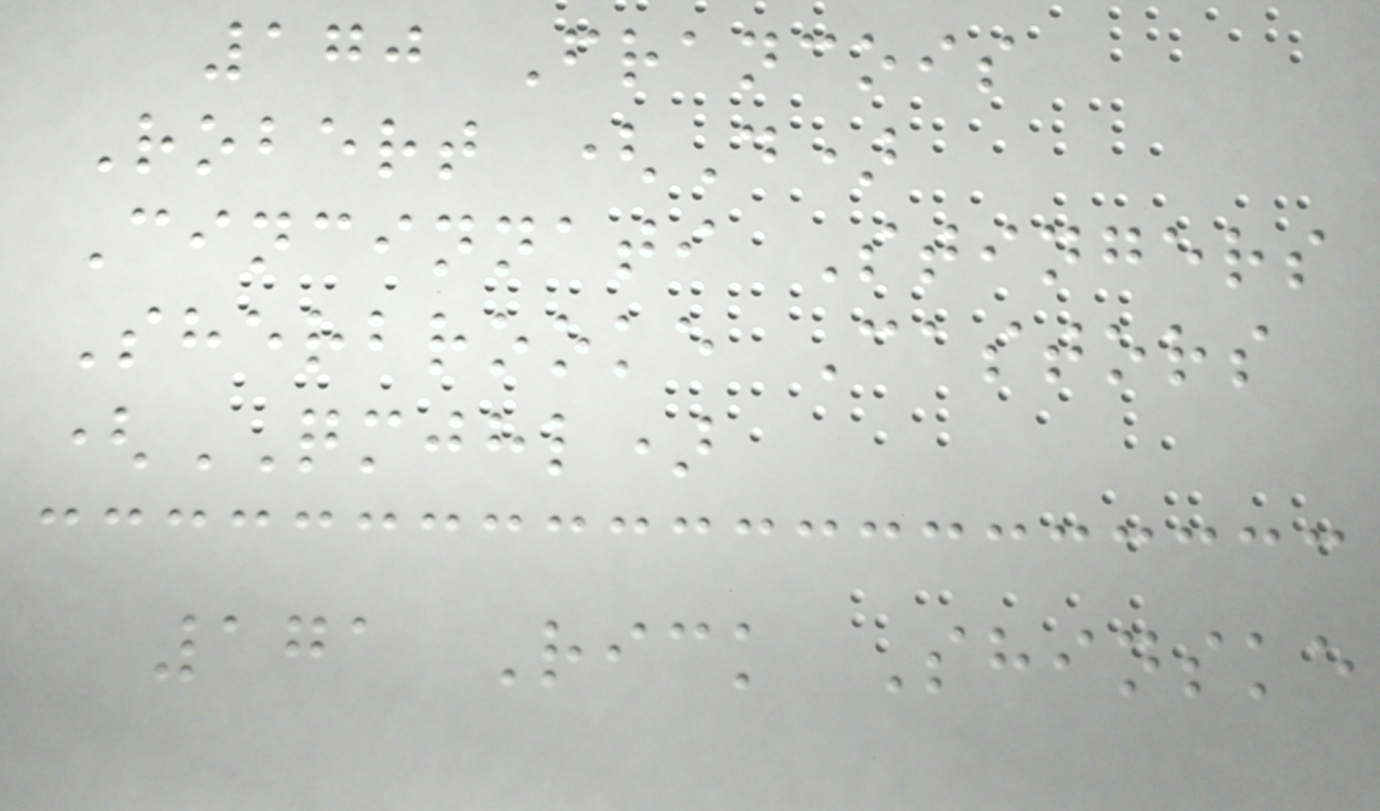170 Francois
Robert (D)
Cincinnati Stingers
Sherbrooke Castors
(QMJHL)
171 Rick Shinske
